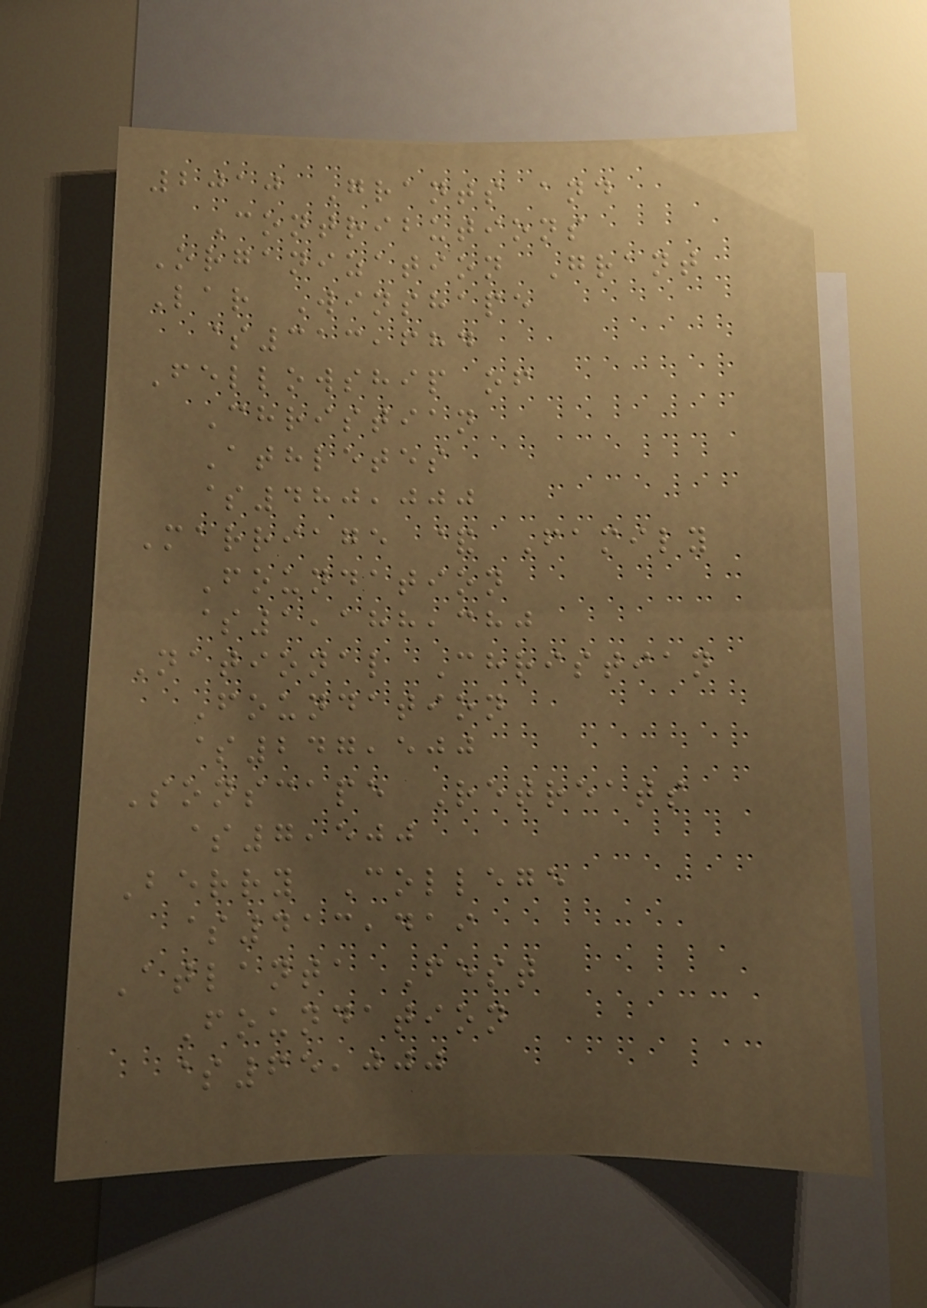2010 Grants and
Contributions
Organization Grant
Lar Winshape
$313,684
Fellowship of
Christian
Athletes
$480,000
Marriage & Family
Foundation
$1,188,380
National Christian
Foundation
$247,500
Sonscape Retreats
$7,500
Berry College
$413,419
Atlanta Fest
Foundation
$65,000
